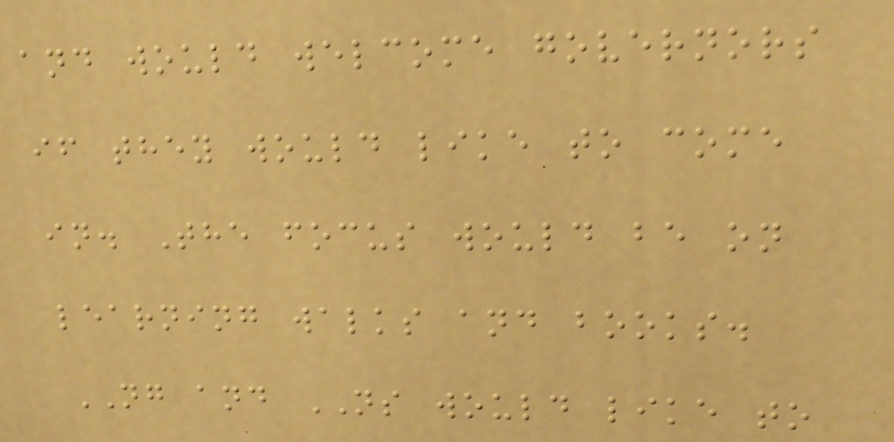and would welcome governors
if they would like to come
in. The focus would be on
learning walks and books.
NG and NS would like to
